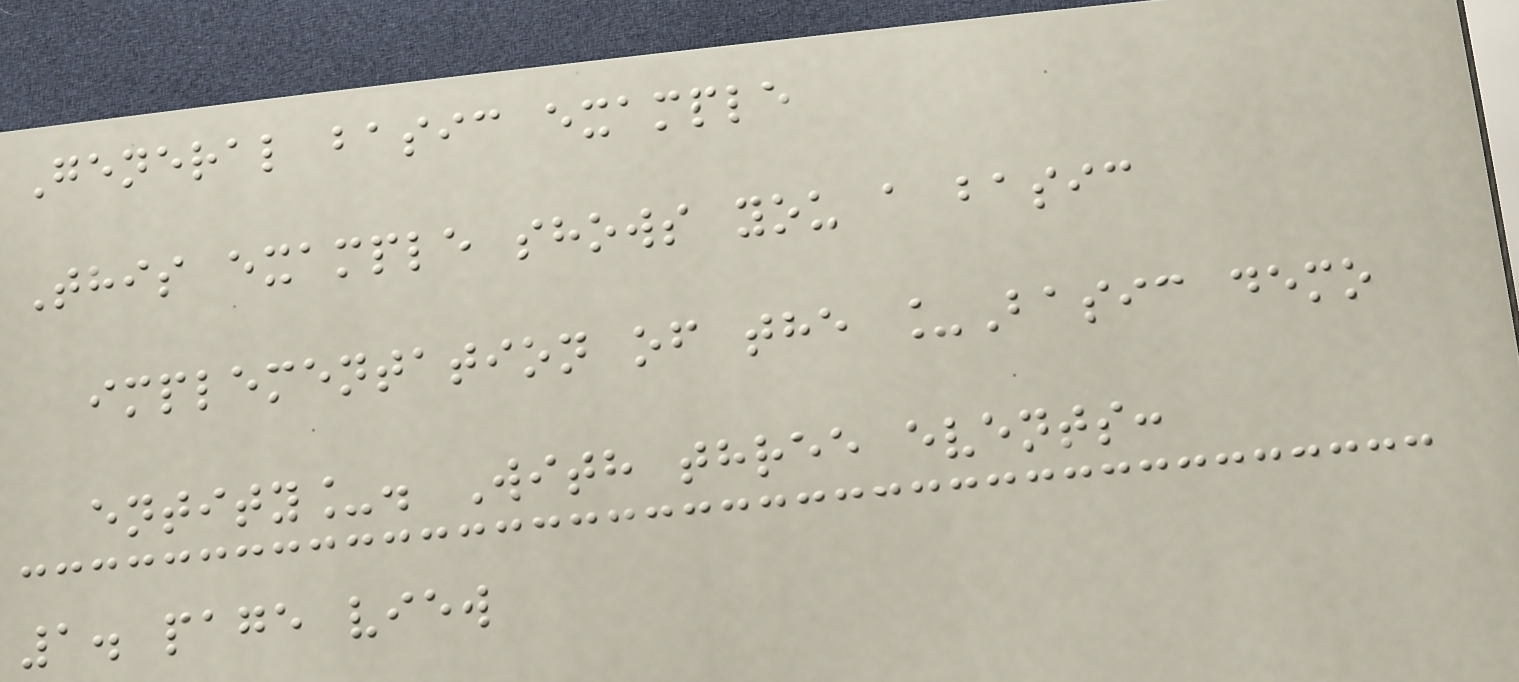General basic example
This example shows you a basic
implementation of the _Basic demo
entity_. With three events:
1. page view
